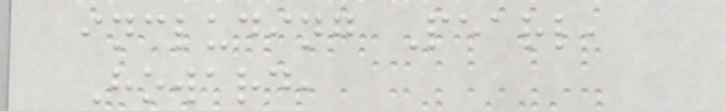including Pearl,
Howard,
